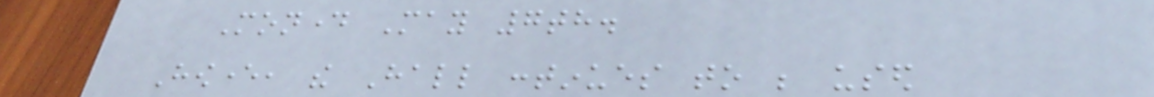Monday May 7th.
However, the Hall continues to be used
